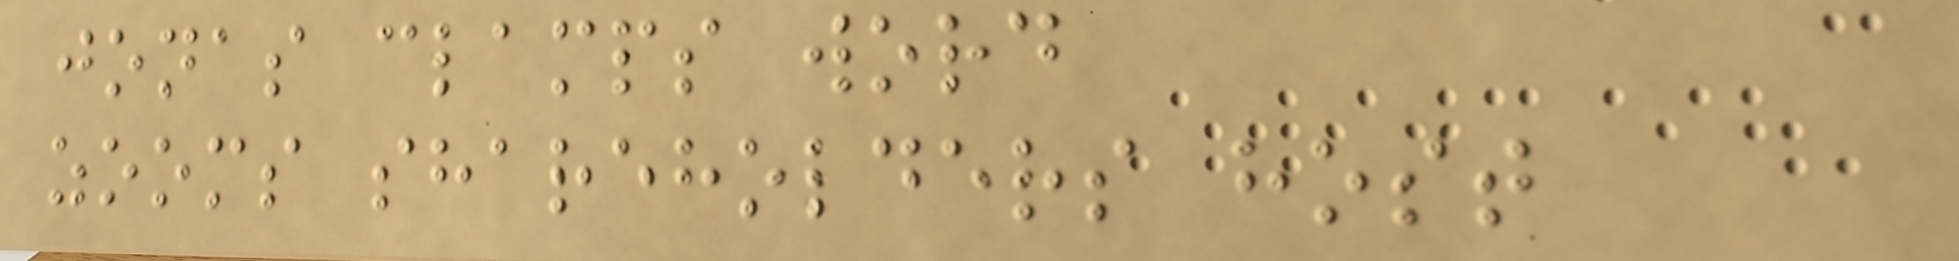jonas clamps word
zooms shareholders host
